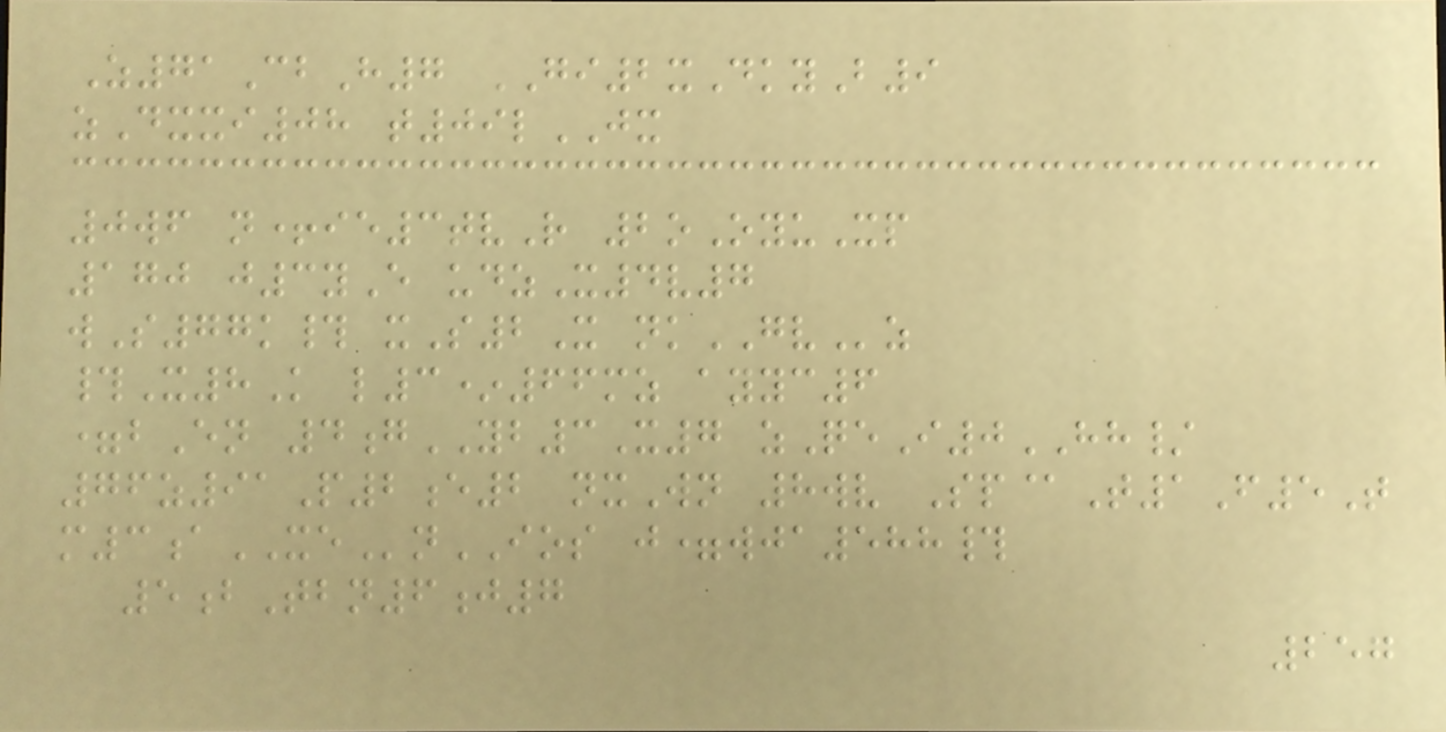Z71CbH7 GI2xDkyB9
zDxxi08 t09lJX
0wf n+ie3tvR 2oOyuXp
170 j3yE udzX4v7
wS77k# xS2X nkGVz
#X8K l3*66mz ayyc6
=bEn 4gYB3X7 zQeI0HH/
76z91P2e2 nxWn 8wv Sp@T1F5T
m3aXEnIOS j=wja588#
5bTbn6j7
257
